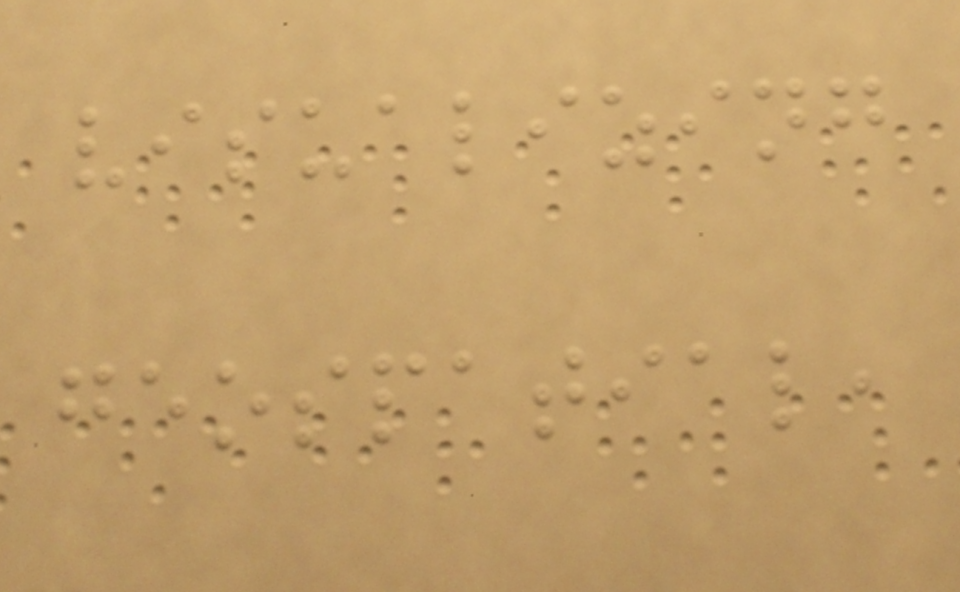visualizing
geospatial,
